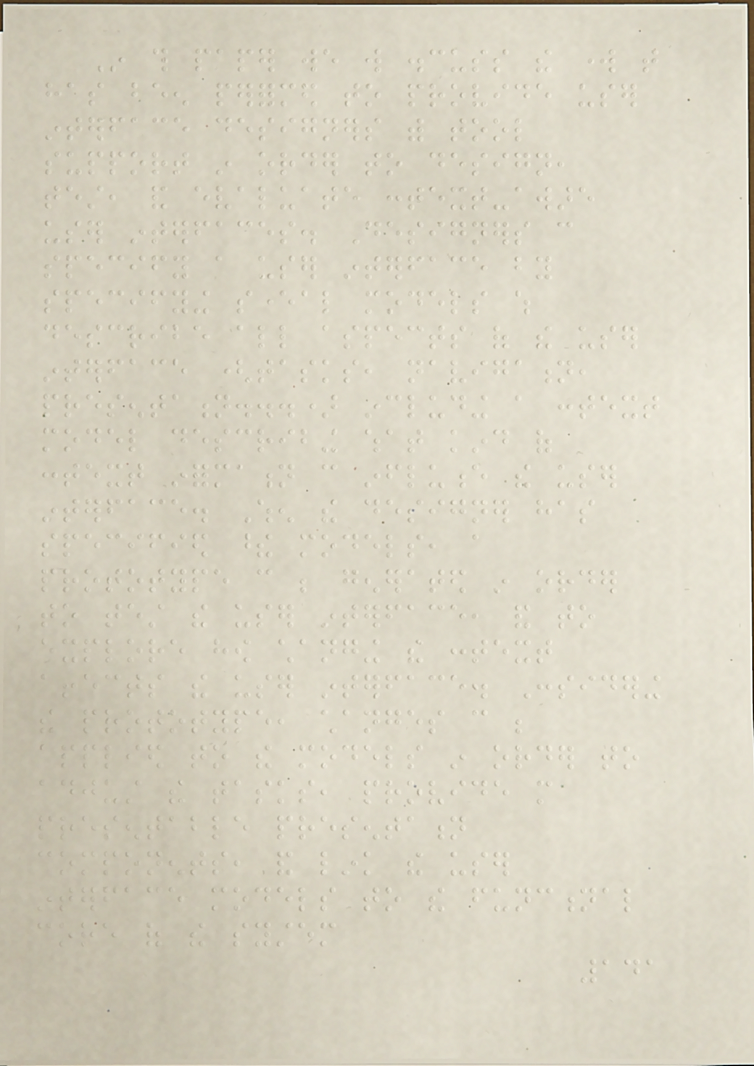In this paper we will discuss the work that
has been performed to provide user
interface designers with tool
support in order to design,
test, and evaluate context-aware
user interfaces. Designers can
specify a user interface by
specifying several models which
describe all aspects of the user
interface (tasks, navigation,
presentation...) including a context
model describing what kind of
context information can influence the user
interface. When the designer has
specified these models, a
prototype can be generated in order
to test the user interface, and to
explore how changing the context
affects the user interface. Considering
the prototype, changes can be
applied to the models in order to
adjust the tasks, provide more
presentable presentation
components, and link the user
interface models to the functional
core of the system
141
